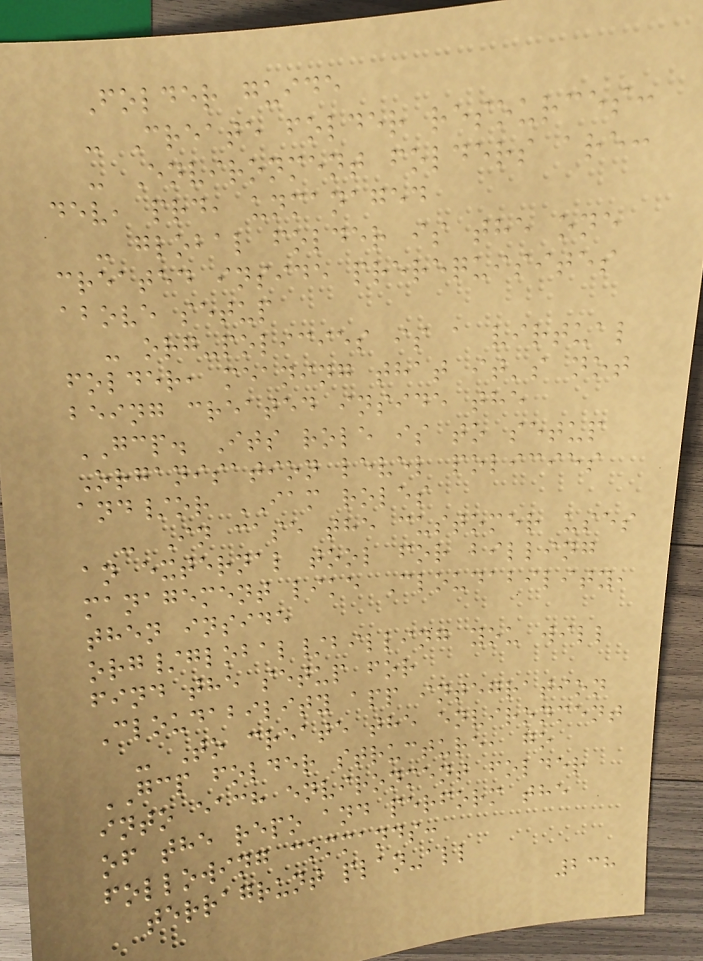Folder guide
- Create folder resources:
- Environment folders are:
dev, prd, unmanaged
- global folder is the one
created inside prerequisites
above setup
- org-policies is a virtual
folder, meaning that it's not
being created inside the
GCP. Its role is to setup
Organisation level policies
and/or IAM roles
- In case the customer uses
an external tool for billing
management like Cloudability,
then inside
org/global/billing you will
find the setup for
Cloudability app integration
- To create the environment
GCP folder structure, go
into each environment folder
of the repo and perform the
following commands:
terragrunt plan-all
238
